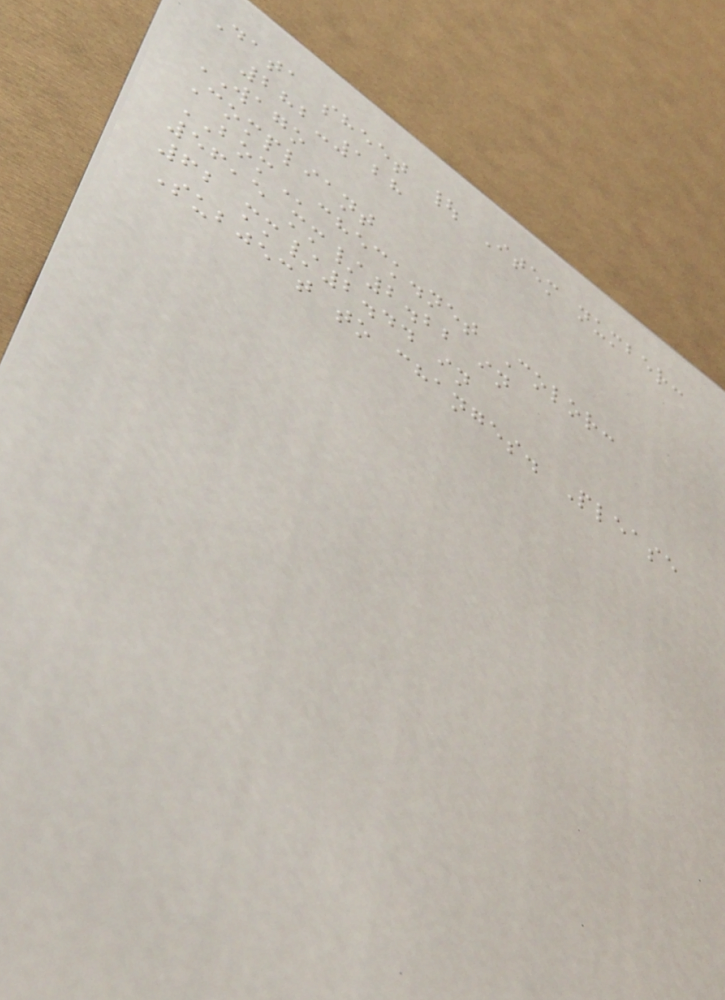Data sheet | Item number:
282-128
WAGO
Compliant
BOMcheck.net Color:
56,5 mm/2.22 in
62 mm/2.44 in
Subject to changes. Please
